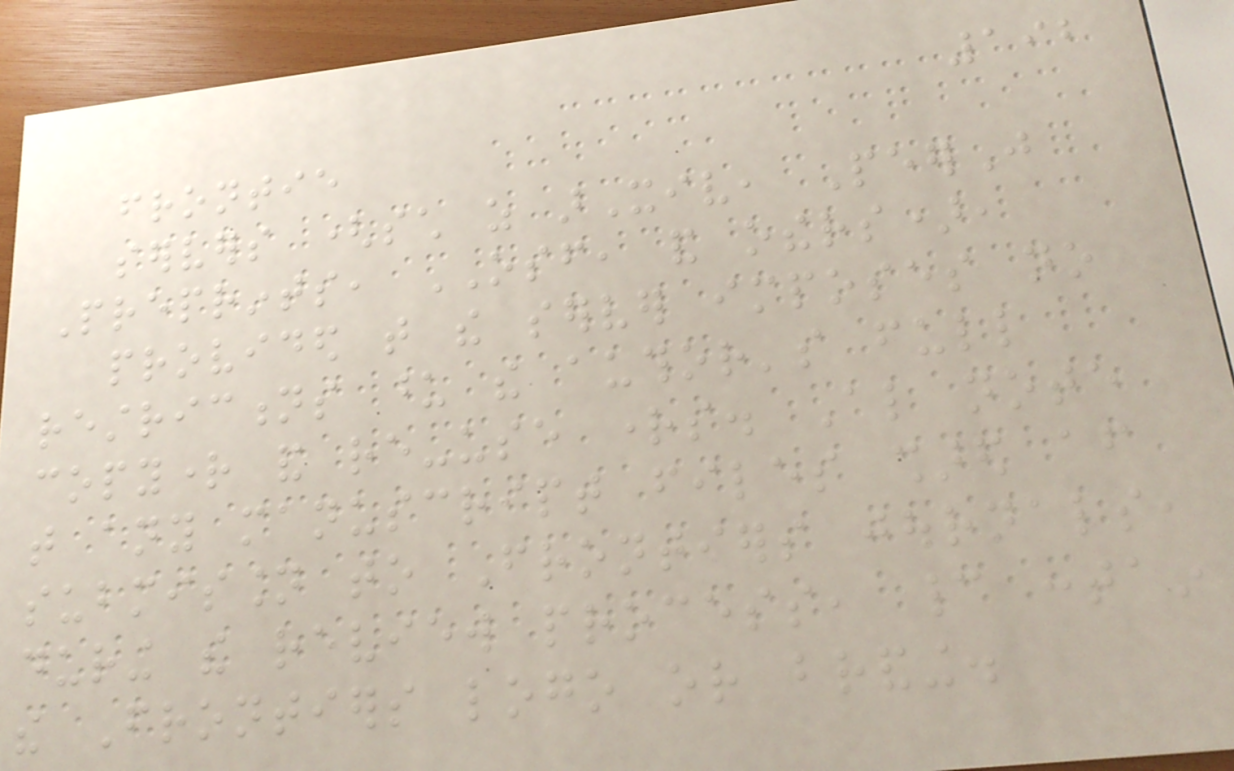192
frontie
servers (such as arXiv, PeerJ
Preprints, OSF, and others),
provided that the server imposes no
restrictions upon the author's full
copyright and re-use rights. Also note
that any manuscript files shared after
submission to Frontiers journals,
during the review process, cannot contain
the Frontiers logo or branding.
